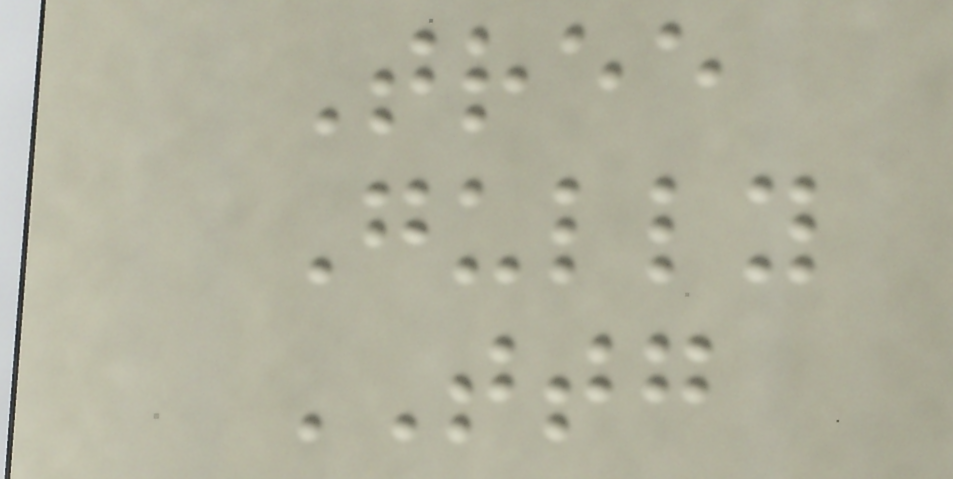Tree
Gully
TTG
